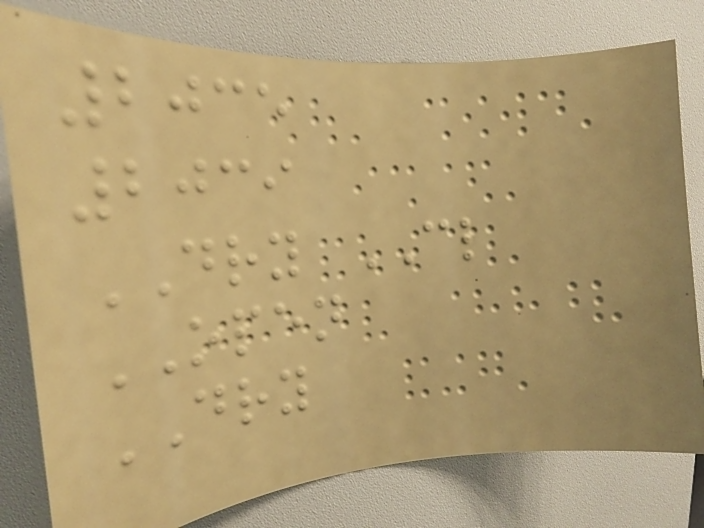2035
2039
DRY CL
OPEN
DRY
